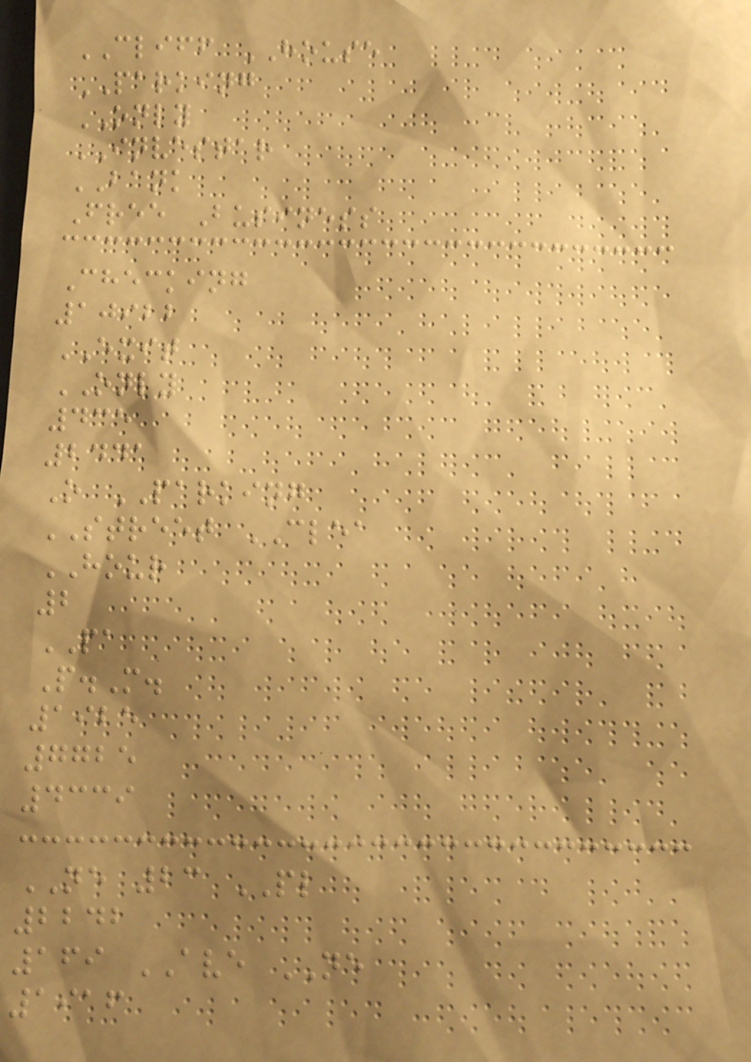CLIFF HOUSE
PARKING
ONLY
INVESTAR
BANK
Free Business
Checking
10922
EXIT
ONLY
435
2441
O PARKING
STREET CLEA
HOUR
2
PA
P.M.
1925
7725
4339
NE 23 PL
2242
169 AVE NE
1916
